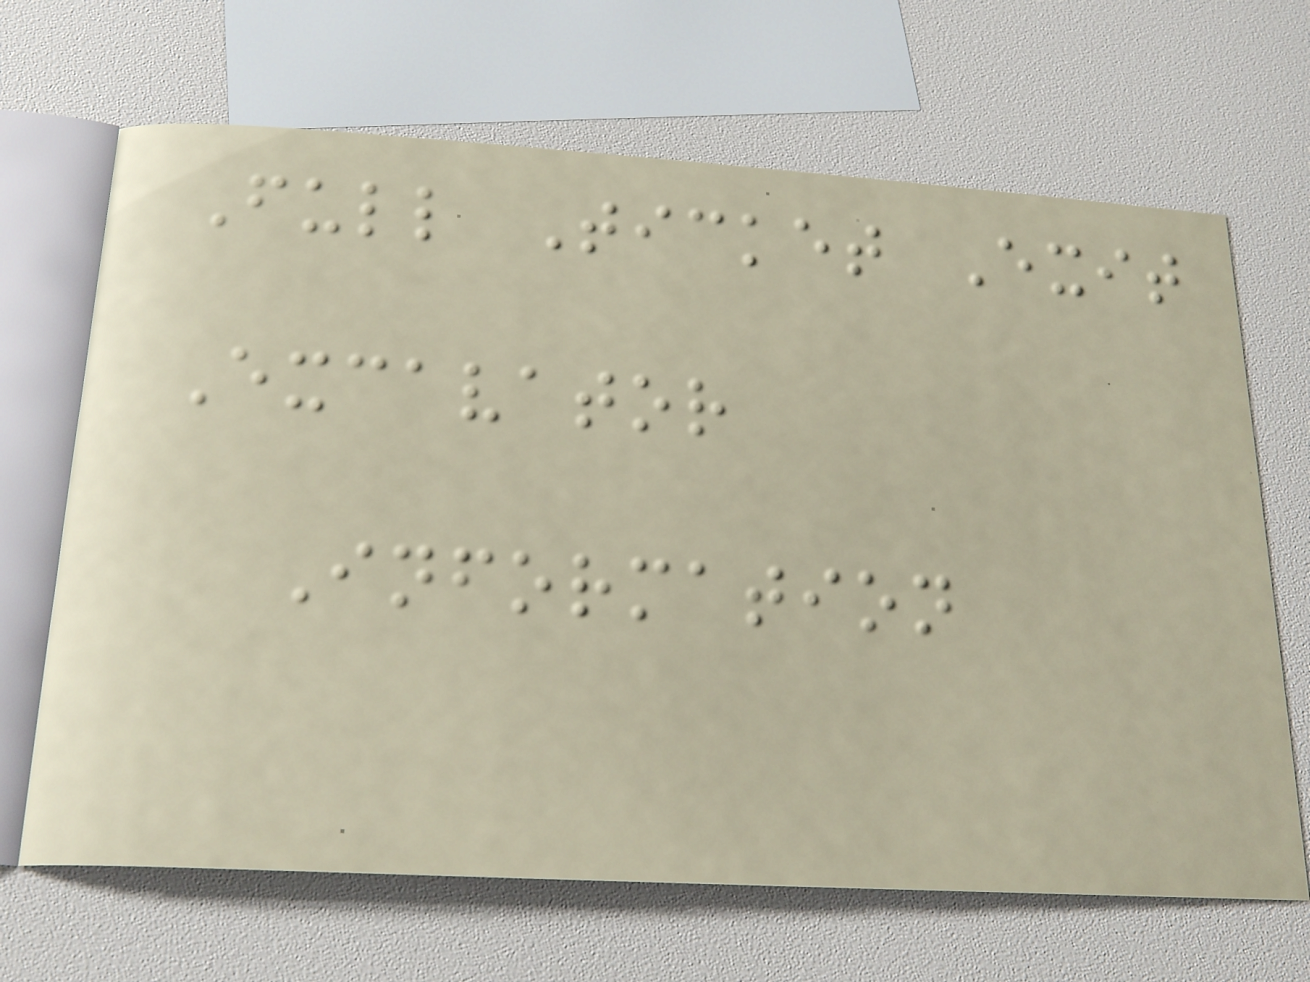Full Ticket Exit
Excavator
Information
